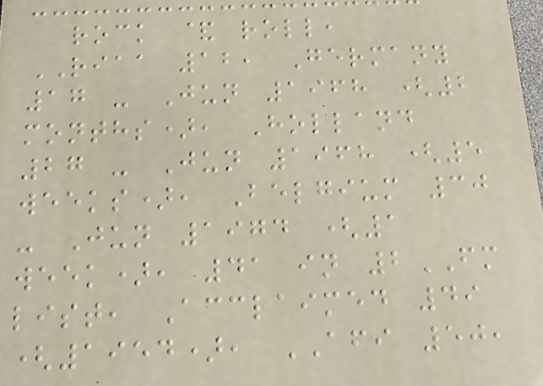rock & roll,
RIAA 12, Germany
17 - Jun 1968 (2
months), Holland
27 - Jun 1968 (5
weeks), Belgium 30
- Jun 1974 (1
week), 41 in 2FM
list, Acclaimed 49
(1954), AFI 50,
